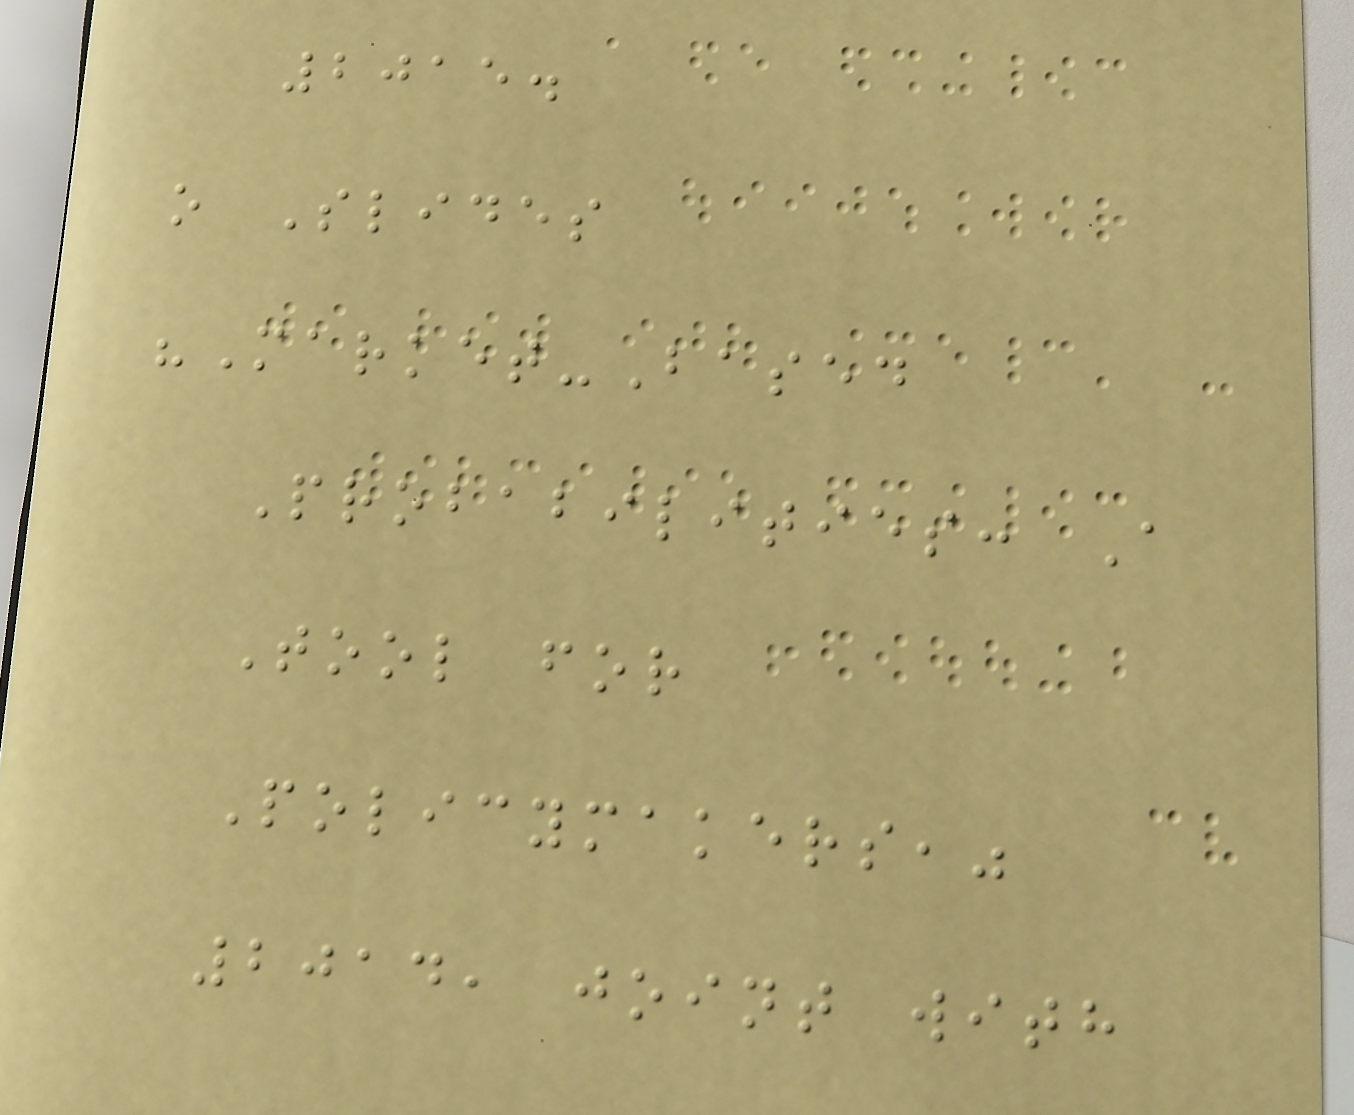2015.
o Slides
"Market-Based
Probabilities: A
Tool for
Policymakers,"
2014, joint with
